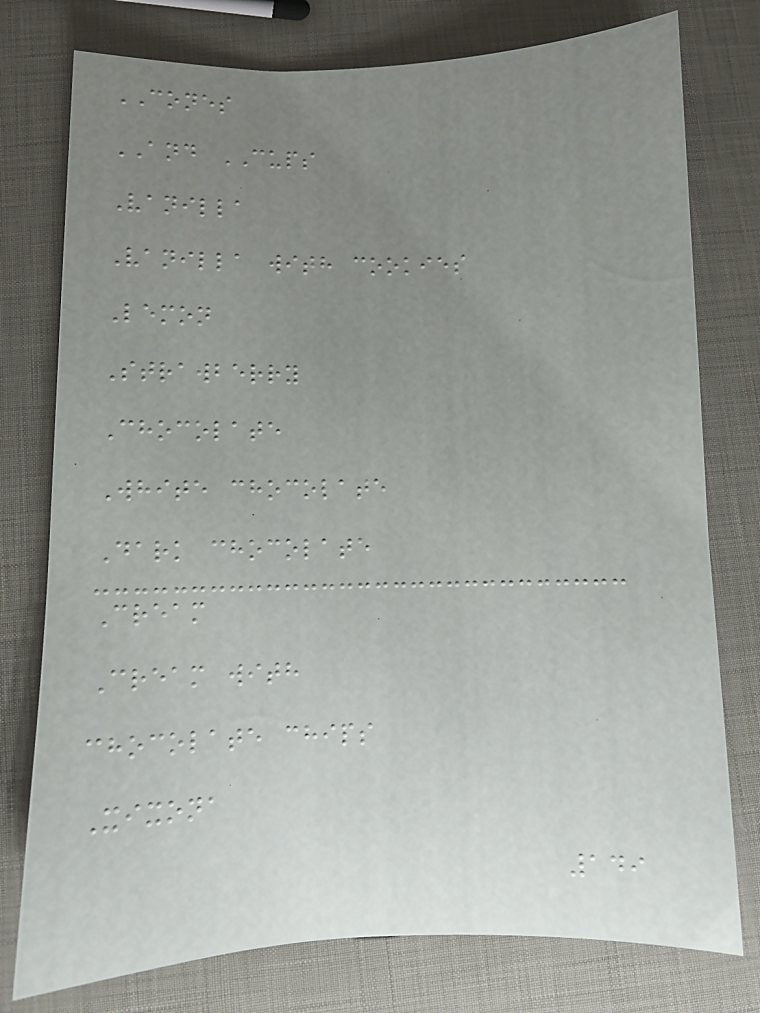CONES
AND CUPS
Vanilla
Vanilla with cookies
Lemon
Strawberry
Chocolate
White chocolate
Dark chocolate
Cream
Cream with
chocolate chips
Xixona
149
